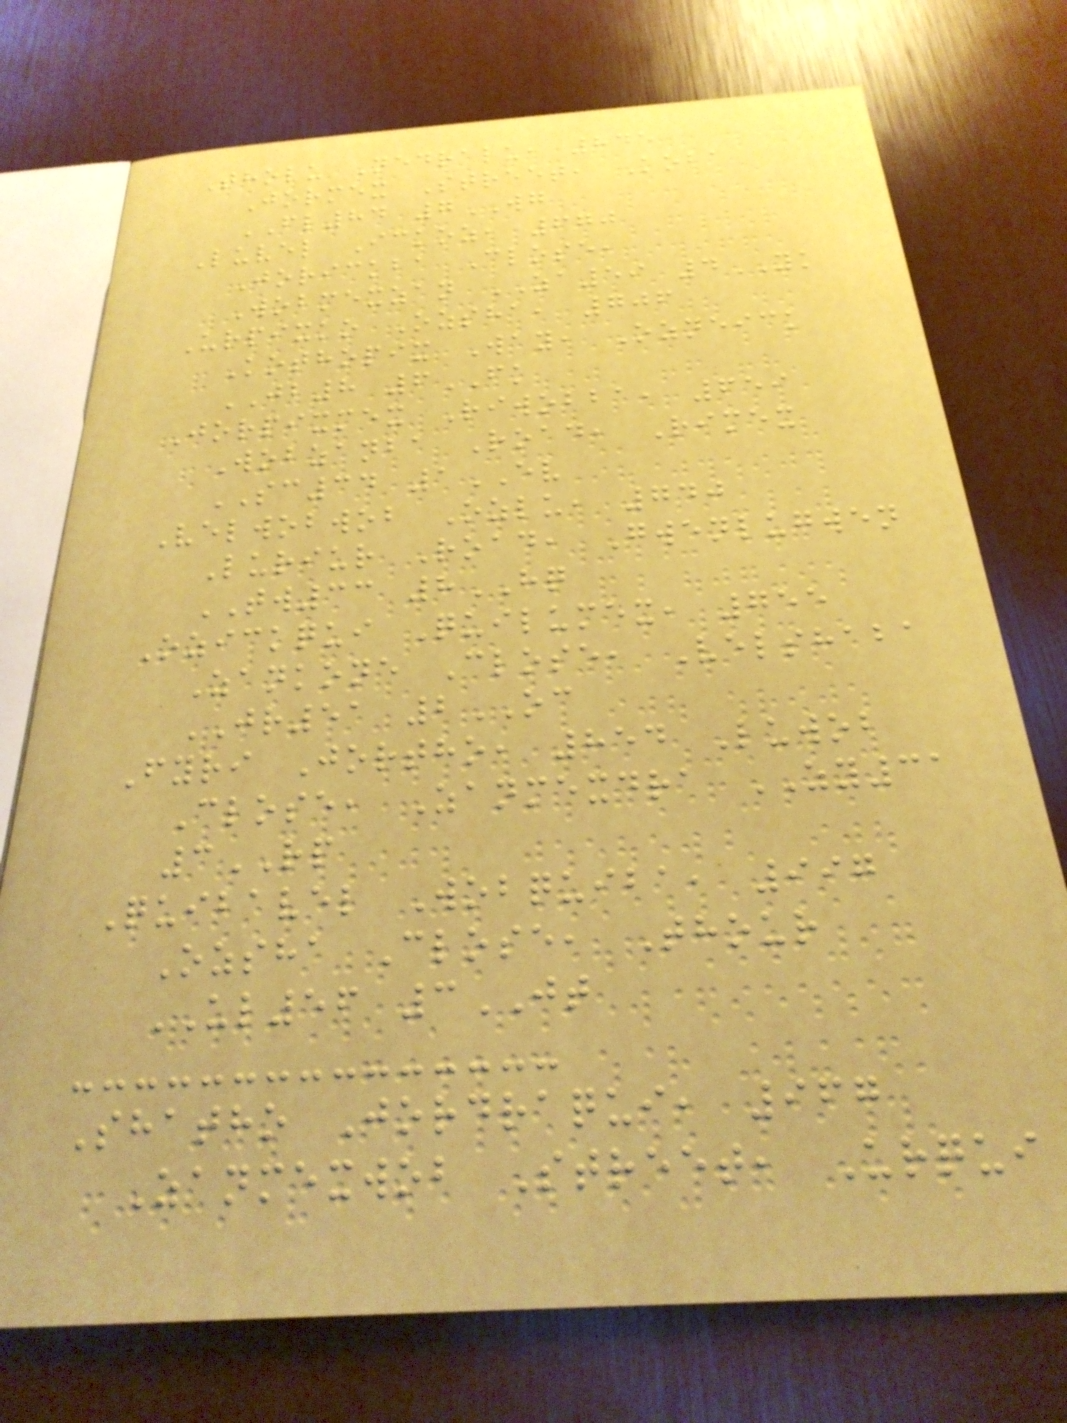Tholu Nedralu, 845
Jormex Street, Koba
FL84 7WG
Luvel Ickoz, 670
Jorickba Close,
Wobmexzan ZA59 4YK
Urpixko Ozsha, 706
Kothopix Way, Ozneick
JB8 6FK
Jorpixmex Riwobba, 659
Wobzanba Road, Rimex
SC34 1EV
Velwobwob Ozlu, 740
Luriur Road, Gwenlugwen
TW33 8HQ
Ozickqui Quilumex, 755
Zankone Close, Velshaba
JR51 2OC
Fyri Jortho, 854 Luwob
Close, Zanmexdra ZY31
3RP
Quibavel Wobquiba, 997
Ozsha Close, Thour
UL56 3JT
Shatho Jordraqui, 967
Zanmexwob Street, Urqui
